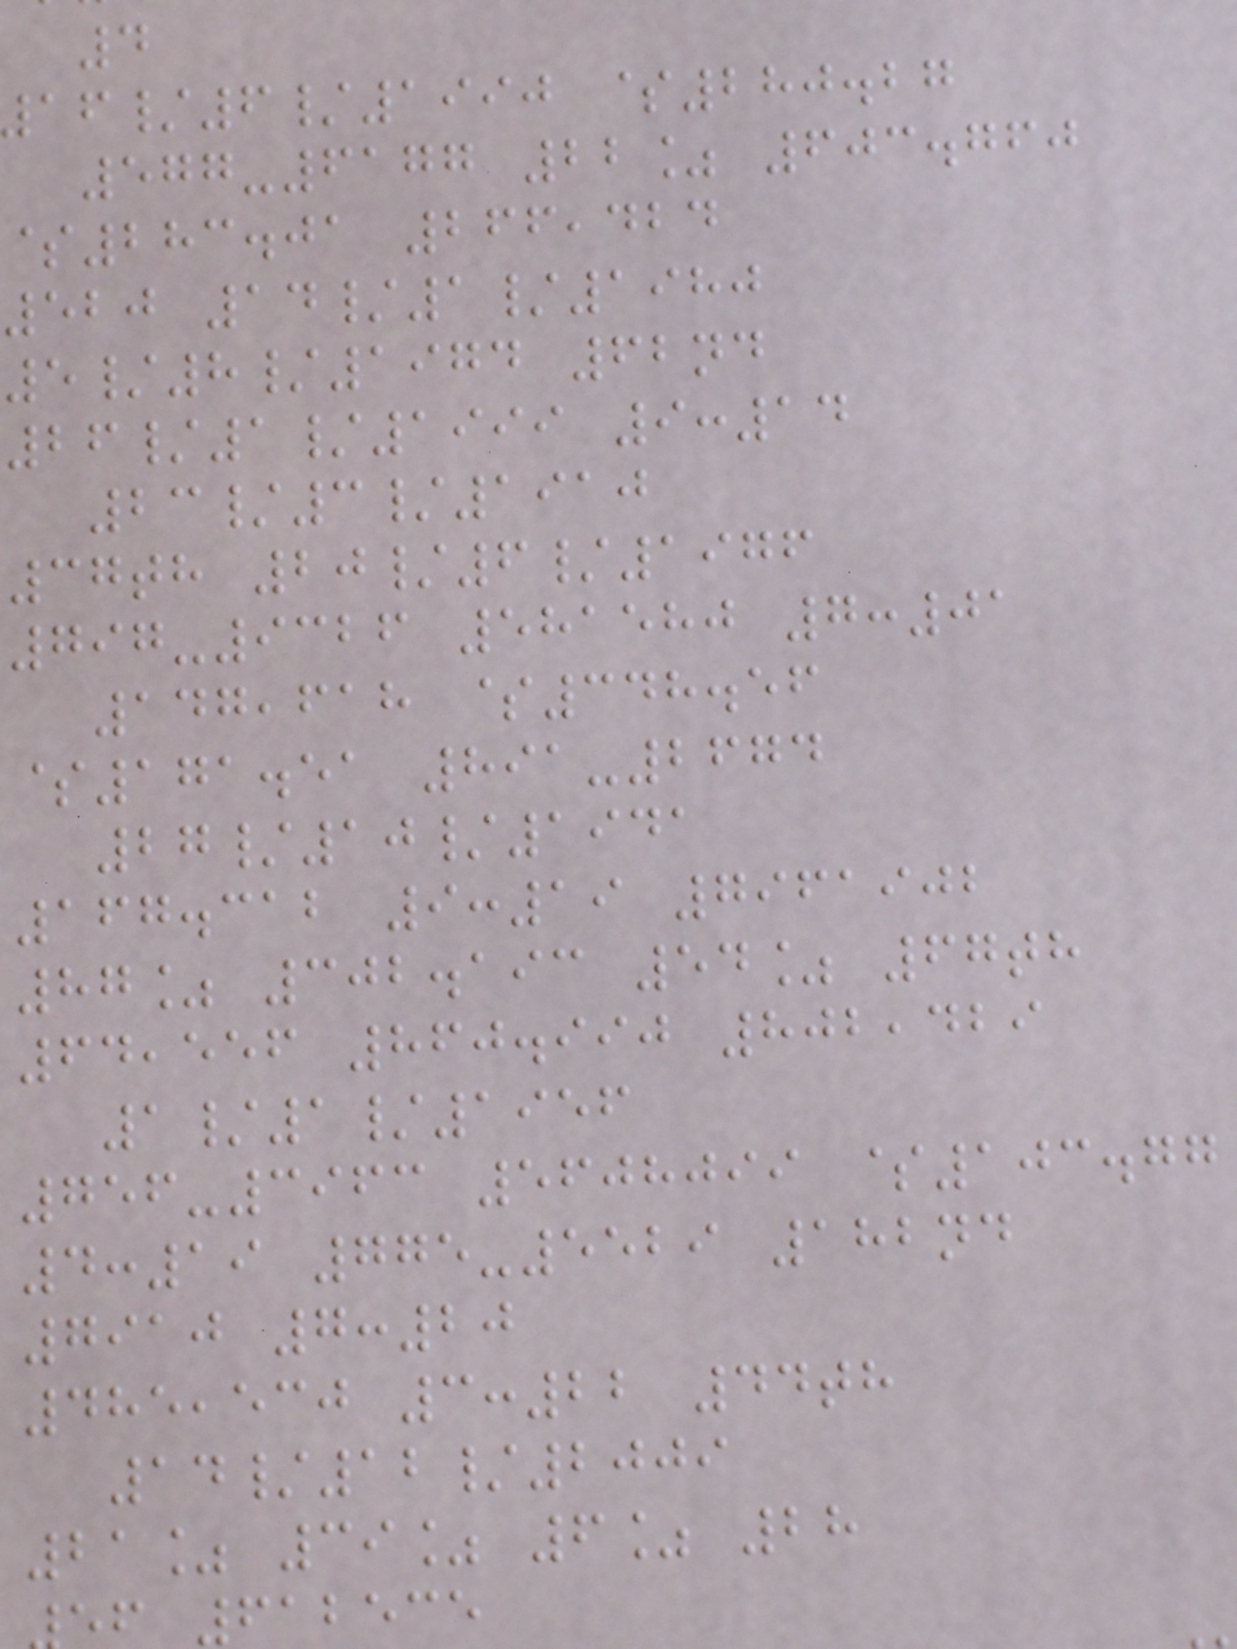4
/6/1990 $280.27
577-6177 22% 603.760
$283.01 266,424
520 14/1/1980
5/8/1974 62nd
26/1/1999 9:14
23/3/1910
37th 20/6/1976
797-9326 581580 7:01
147,618 $348.56
$171.51 891-2674
27/10/1941
167.312 9:19 7961902
87% 302.193 54% 67th
64,556 860.990 802,429
1/1/1956
756-3963 5608099 $103.77
4:19 775-5529 182nd
7910 7:20
485,530 3:22 44th
14/12/2009
21% 39% 6% 28
612535
